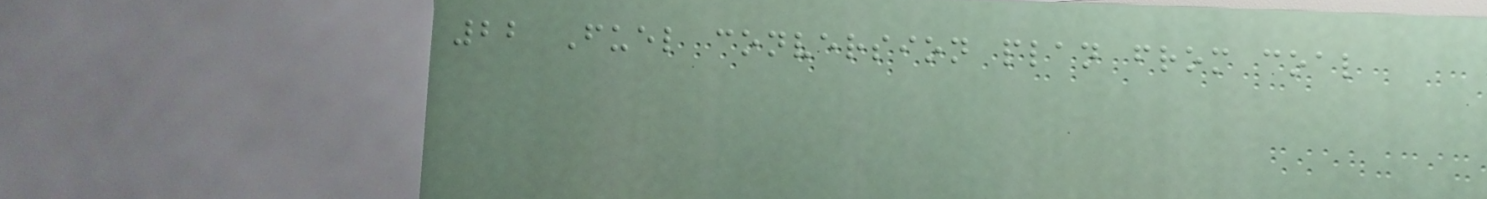22 Fuel conversion plan from coal
